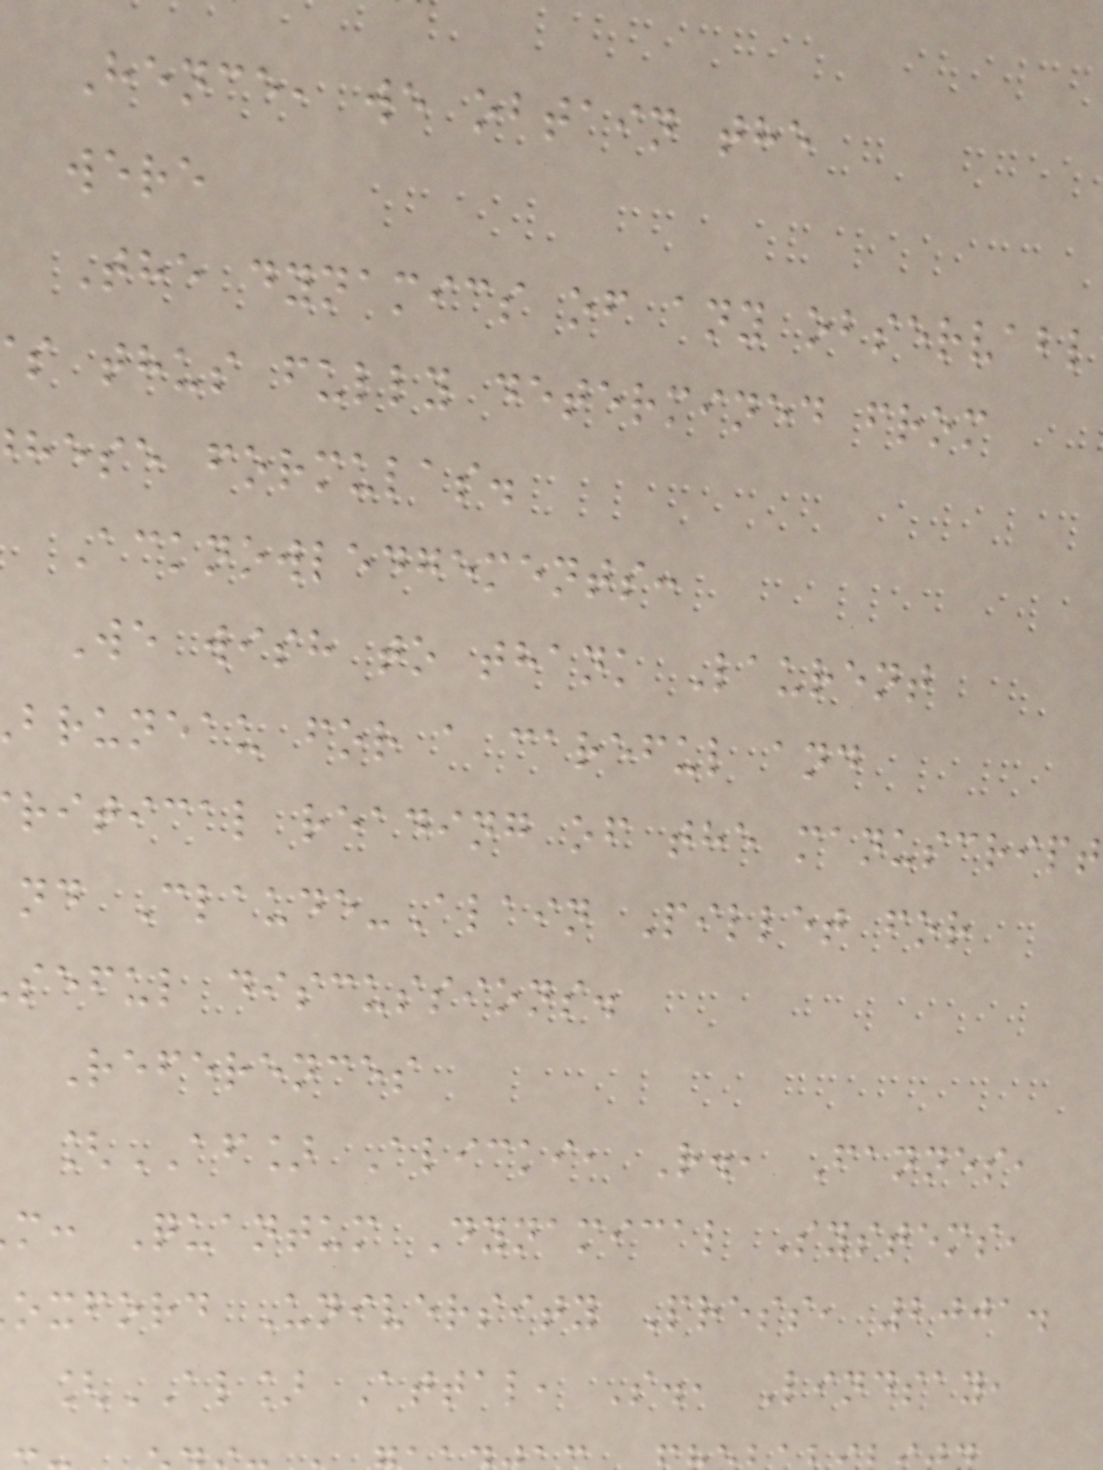Hence, we obtain the
were
The dynamics of any observabl
s thus fully determined from
hese formulas.
Acknowledgements:
We wish to thank Laurent
bruneau for a careful and
ritical reading of the manuscript
nd Claude-Alain Pillet for
seful discussions.
References
[AF] Alicki, R., Fannes,
m: Quantum Dynamical Systems,
oxford University Press, 2001.
[AL] Attal, S., Lindsay,
